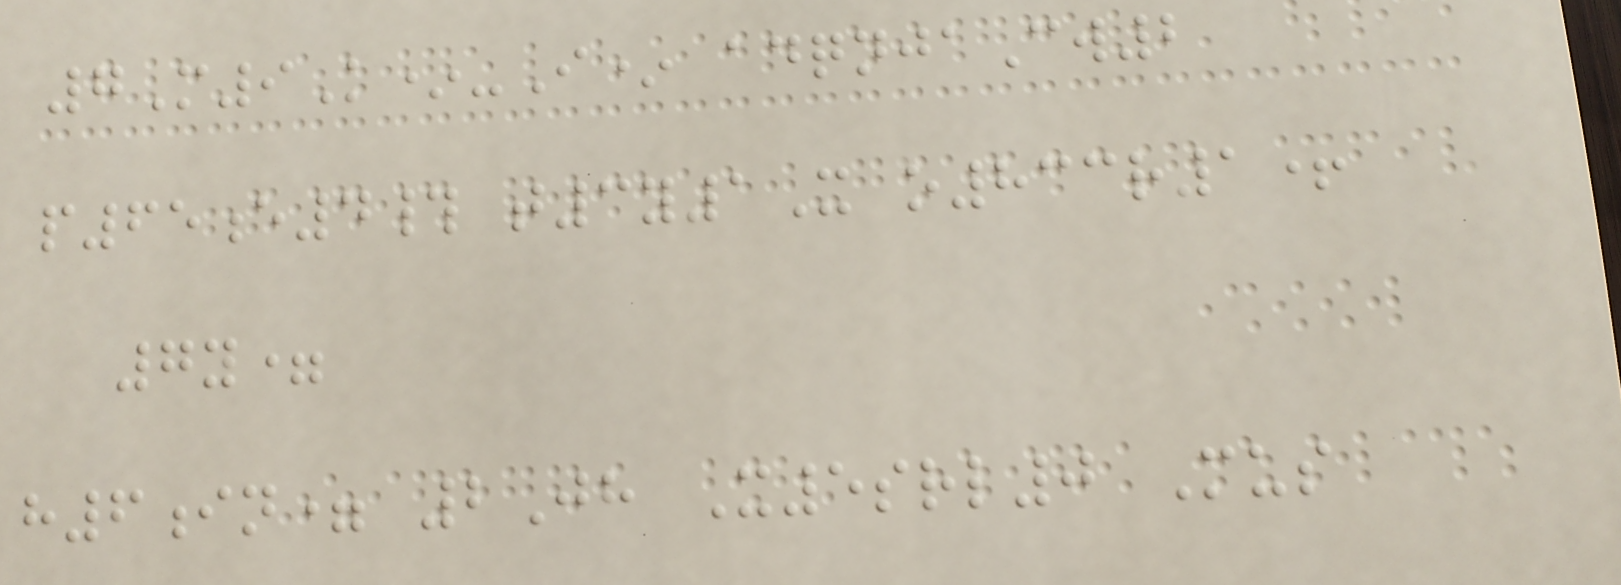7M9K*-I* adqnjaCw2
p65e4# t3y1X o833r1+
7y=
h6in= 2Jh X5srl0 Mus
